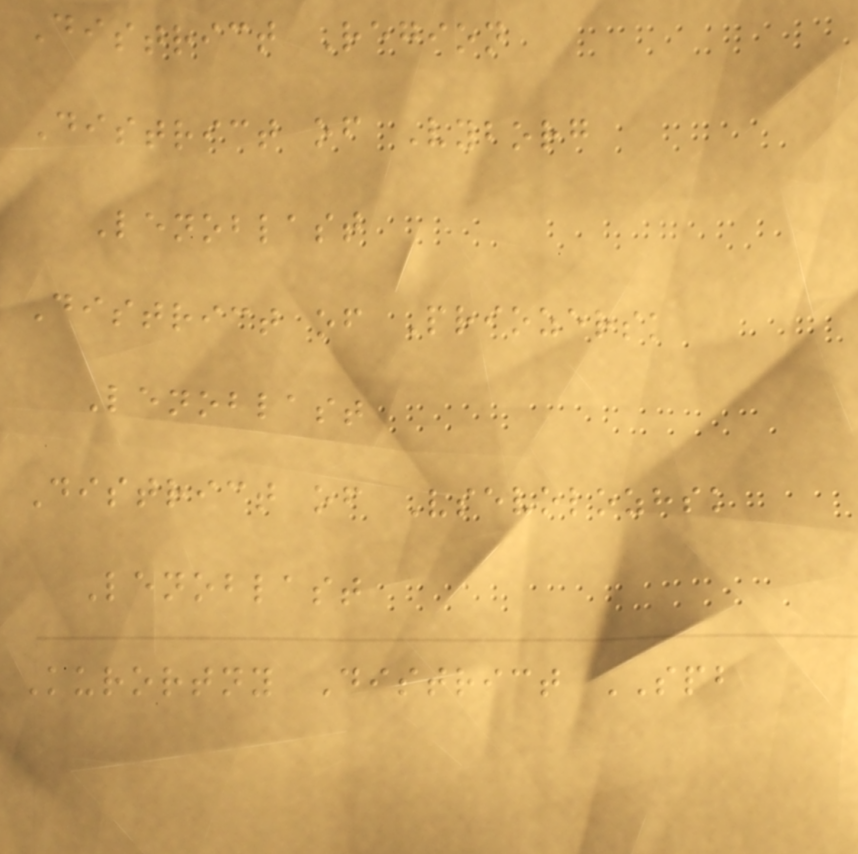District Region
District of Vyborg
Lenoblast
District of Priozersk
Lenoblast
District of Vsevolozhsk
Lenoblast
Kurortny District SPB
